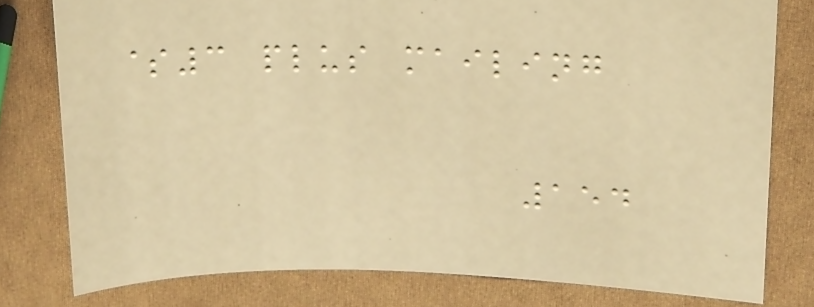$3 plus mailing
154
